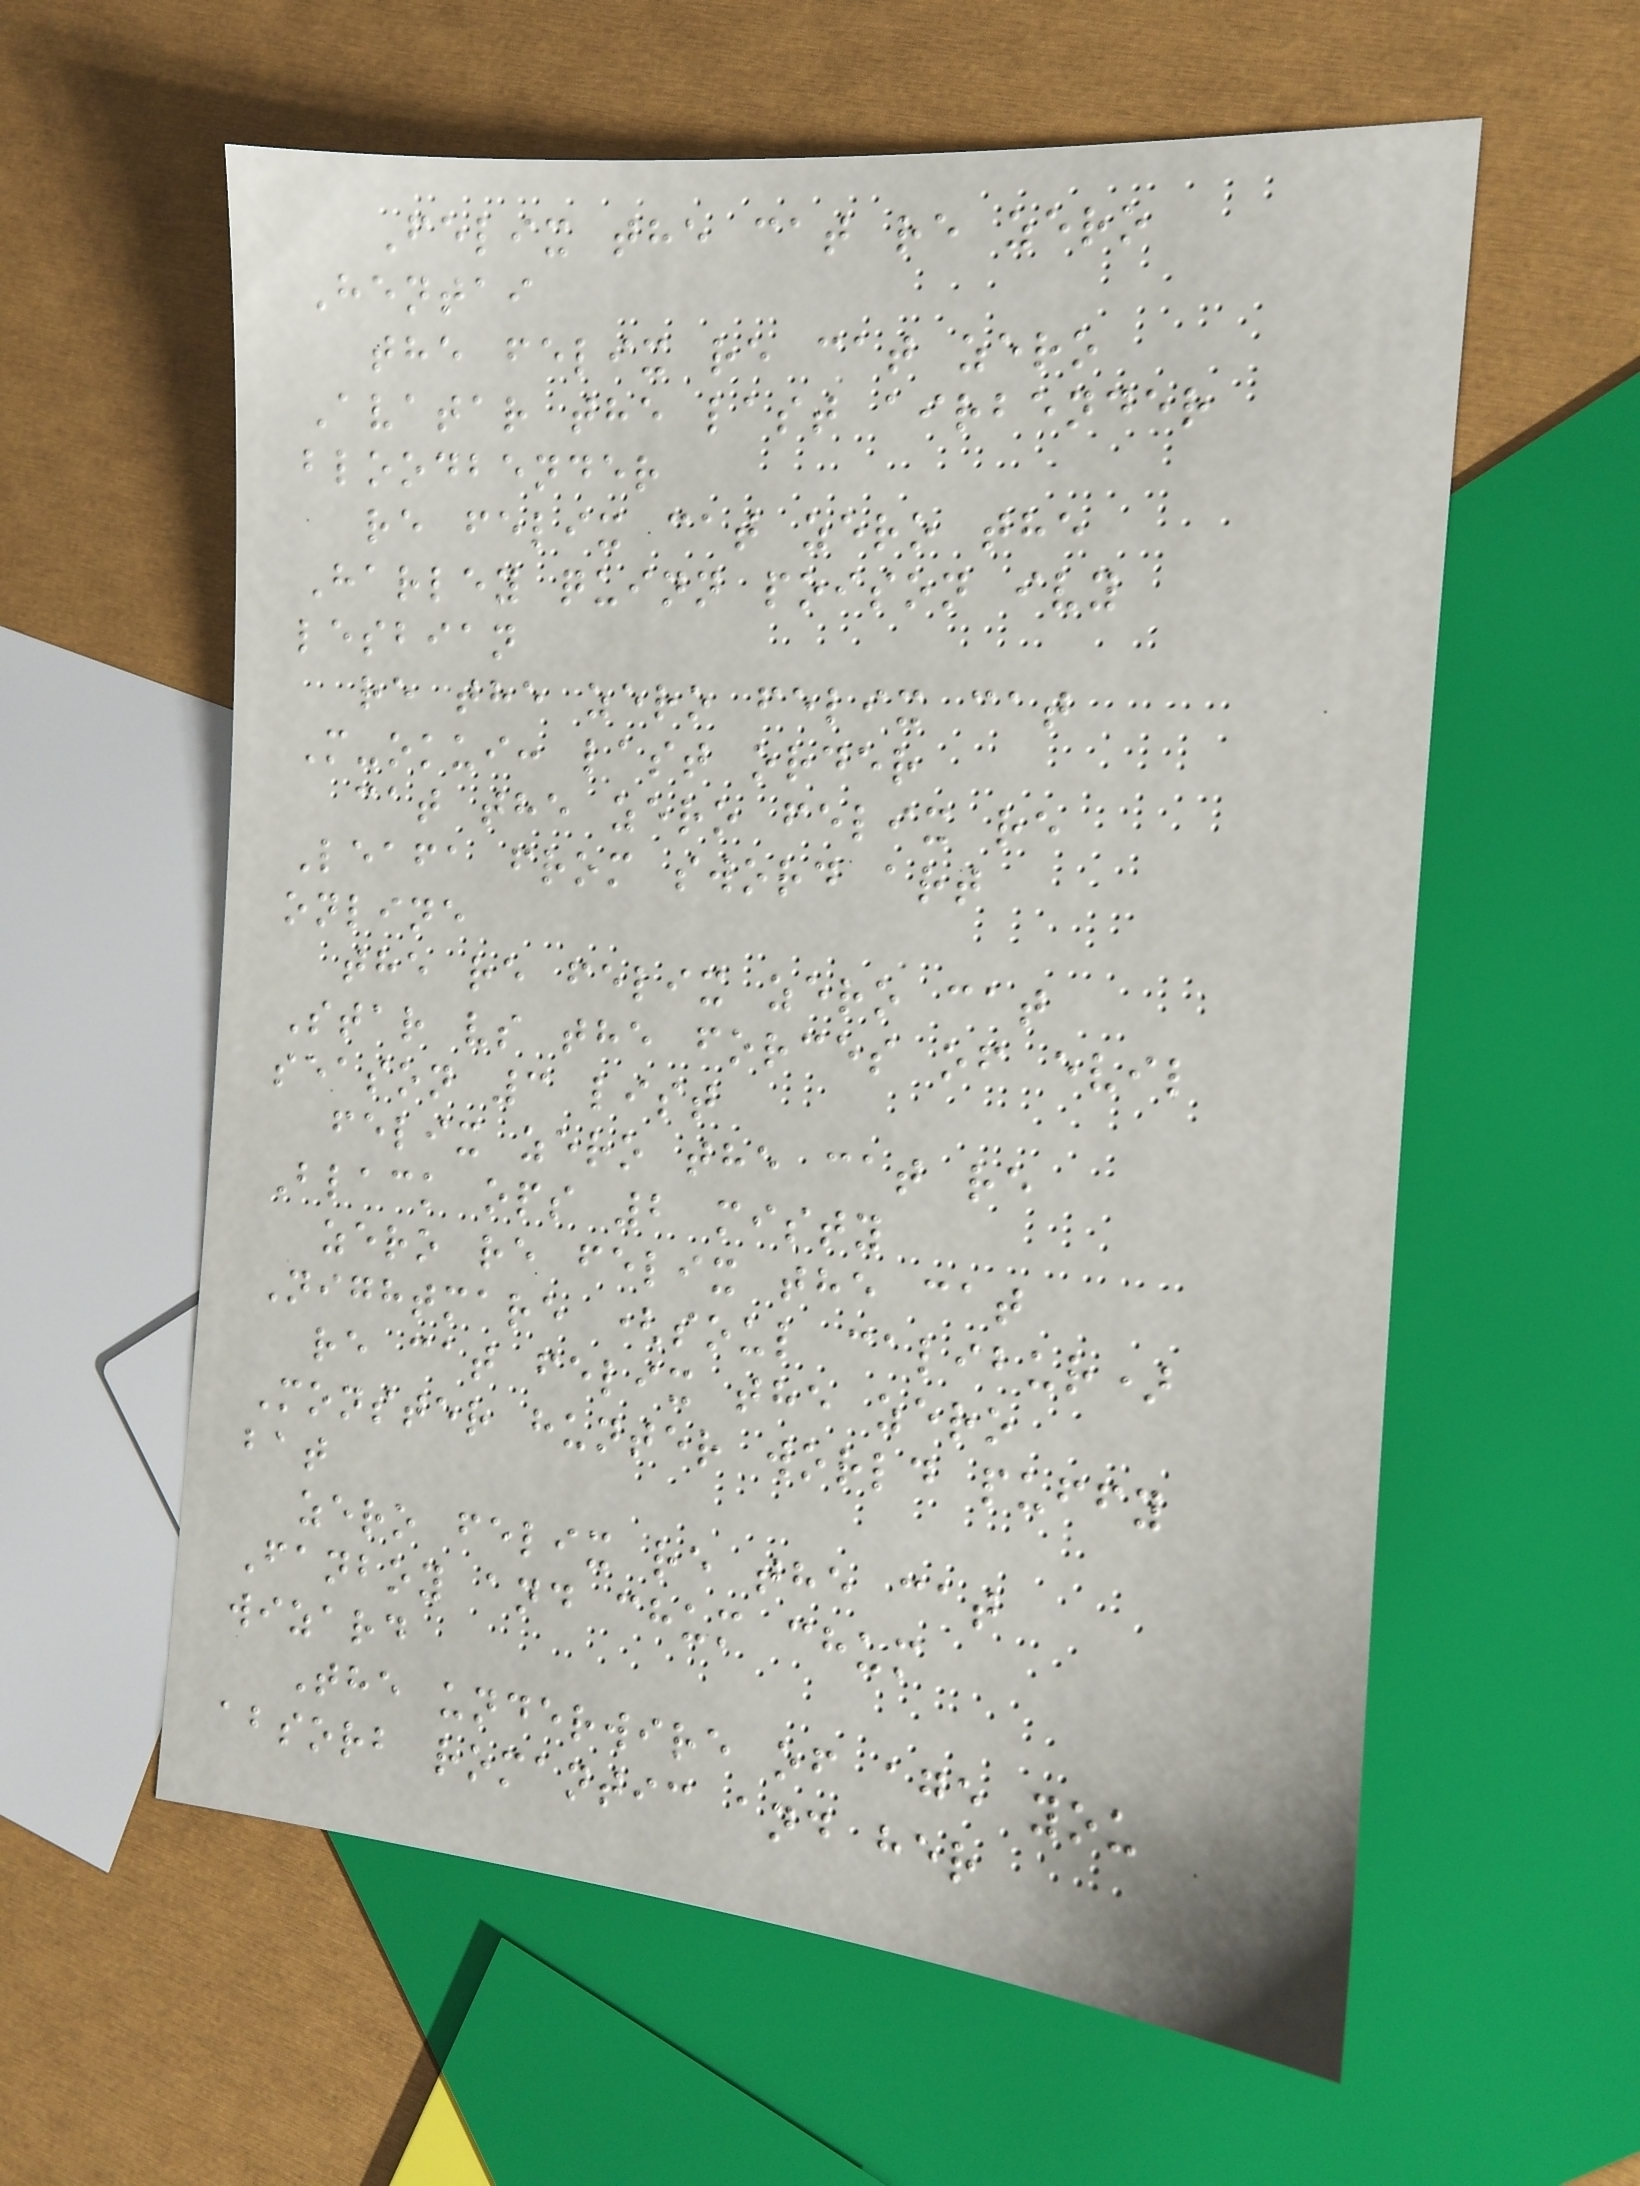Felix the cat re zero
Hentai
the felix re cat zero
Avatar the last airbender
bloodbender
re felix cat zero the
Harley quinn poison ivy
lesbian
re the zero felix cat
M-okui: last order
cat the zero felix re
Leafa from sword art
online
the re felix zero cat
Star vs the forces of evil
season 3 list
felix zero the cat re
Black ops 2 misty
zero re felix the cat
Nightmare (soul calibur)
re cat felix the zero
Monster hunter world puffy
bat
zero felix re the cat
Fanboy and chum chum
wizard
The underwire of age you
absorb romantic and her
